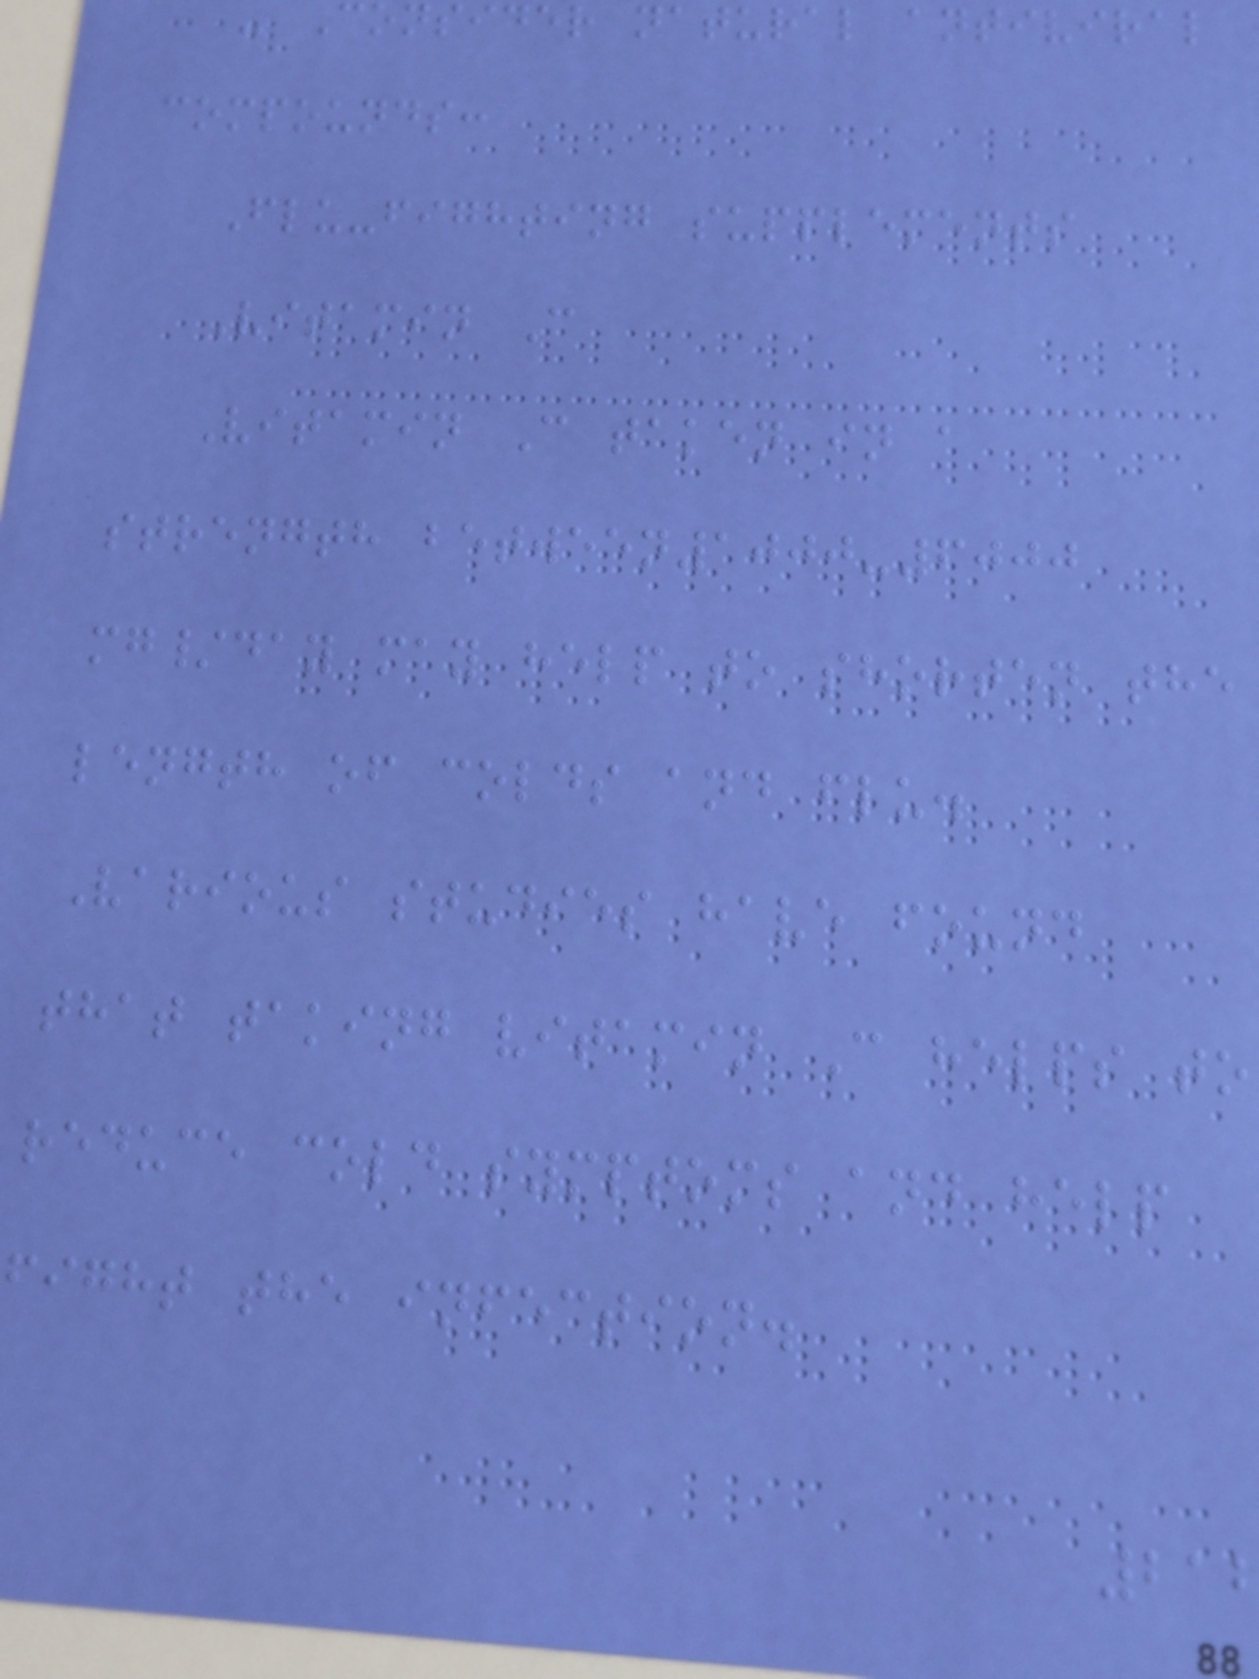Consider natural antiviral
compounds:
Flu-fighting supplements
Vitamin C
Vitamin C taken in a
strength between1000-6000
mg/day may help to shorten the
length of colds and flu.
Various studies have found
that taking vitamin C helps to
reduce cold symptoms and help
fight the infection.
